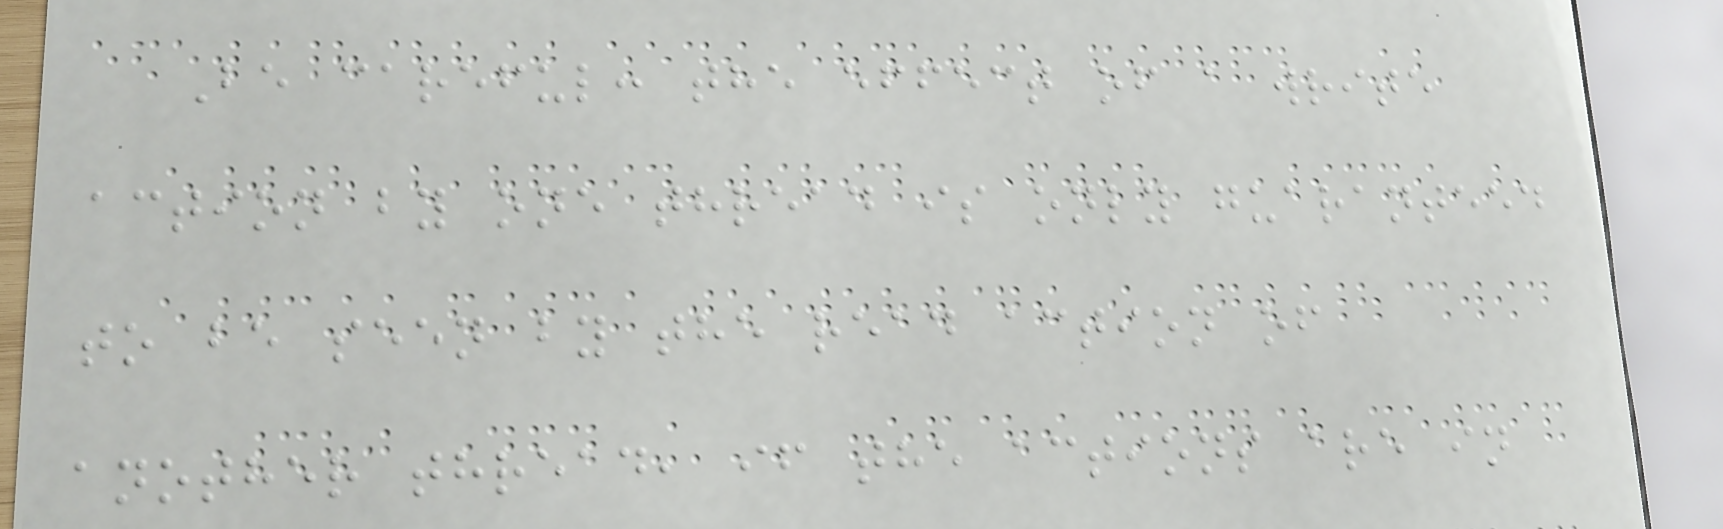Be careful: the effect of a write
action by one thread is only guaranteed
to be seen by the read action of
another thread, if the actions are in
